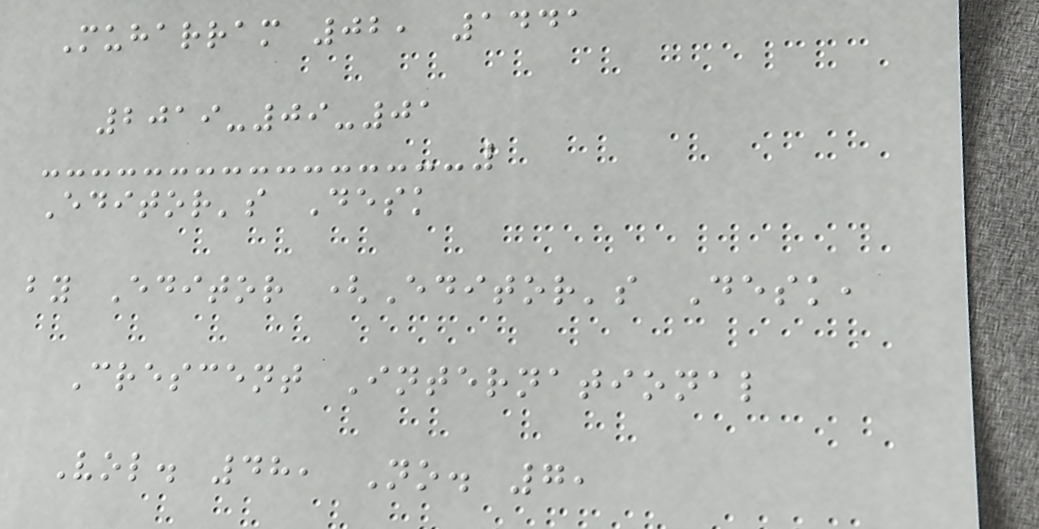Muharram 02, 1441
2019-09-01
Editor's Desk
by Editor (Editor's Desk,
Crescent International
Vol. 48, No. 7,
